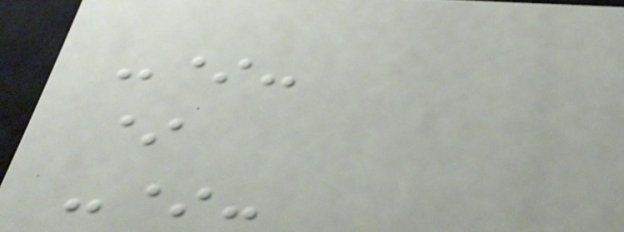-*-
*
-*-
